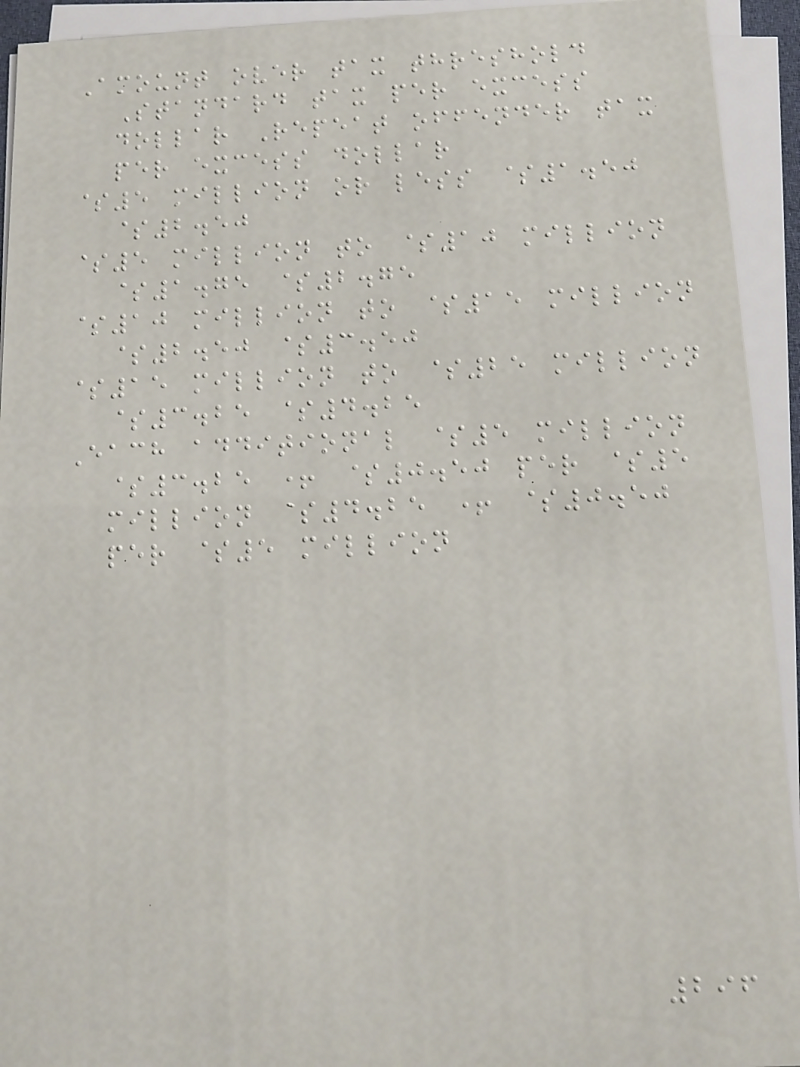Amount over tax threshold
Standard tax per excess
dollar Repeat offender tax
per excess dollar
$5 million or less $1.50
$2.50
$5 million to $10 million
$1.75 $2.75
$10 million to $15 million
$2.50 $3.50
$15 million to $25 million
$3.25 $4.25
Each additional $5 million
$3.25 + $0.50 per $5
million $4.25 + $0.50
per $5 million
296
